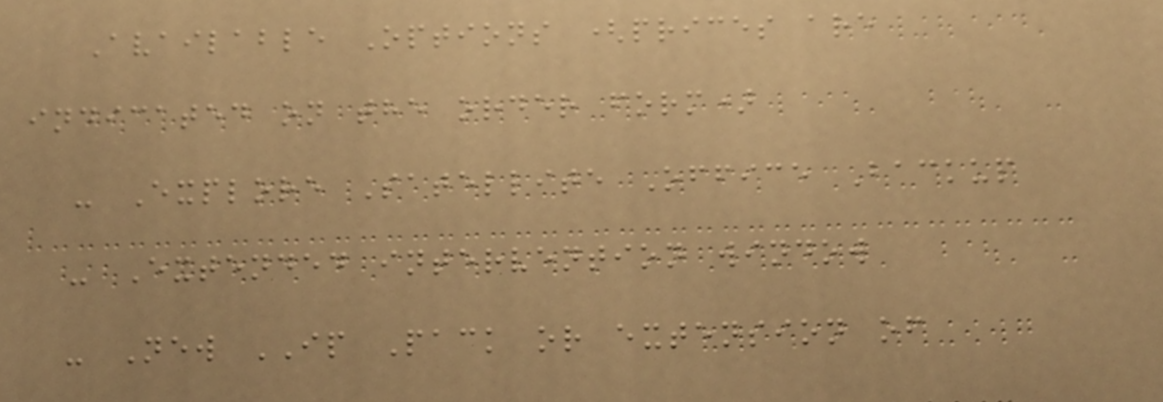Available Options (prices are
indicated on the order form)
- Explore Satellite Office Backup
- Extended intervention window
- New IP Pack or extension of
